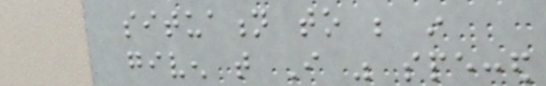situation to be in
given that I was specced
